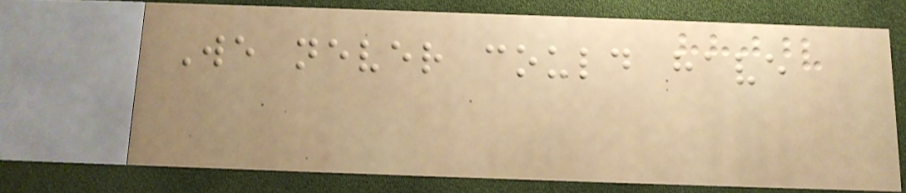We never could have
